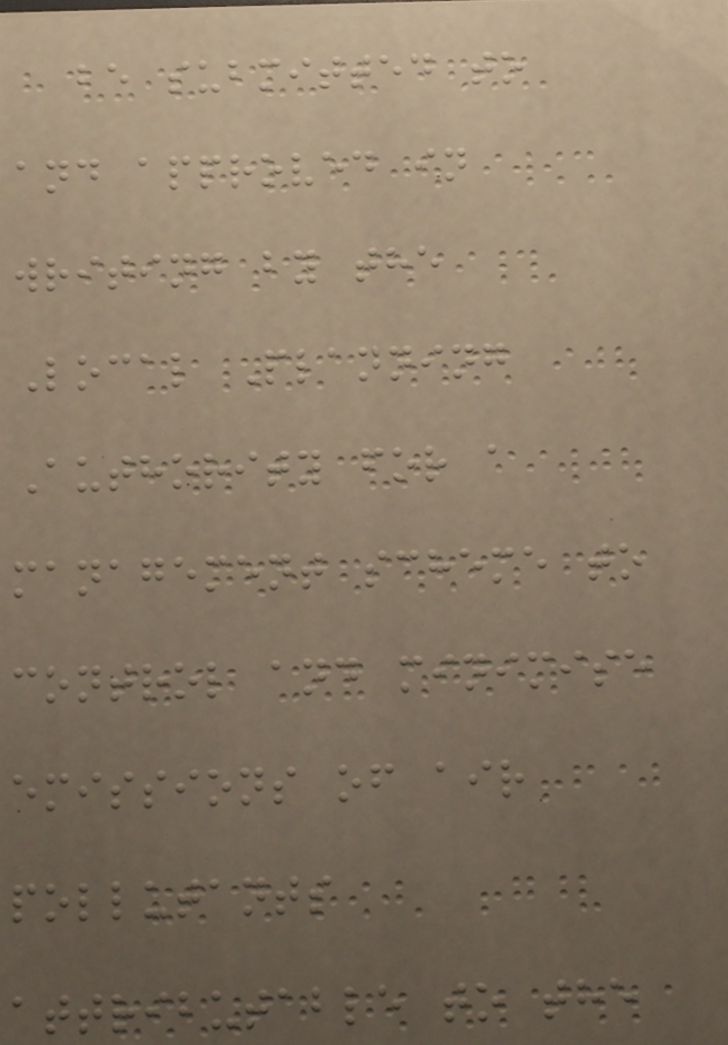be submitted to
and approved in
writing by the
Local Planning
Authority for a
management scheme to
control and minimise
emissions of air
pollutants
attributable to the
